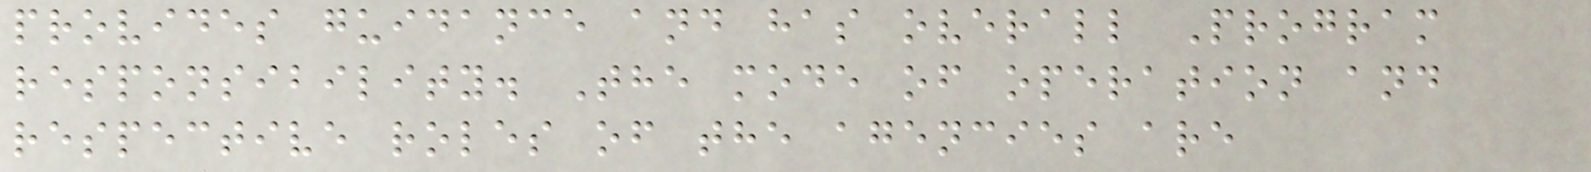provides guidance and has overall Program
responsibility. The mode of operation and
respective roles of the agencies are
